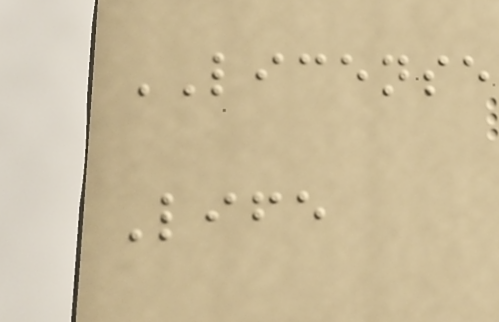LICENSE
Life
